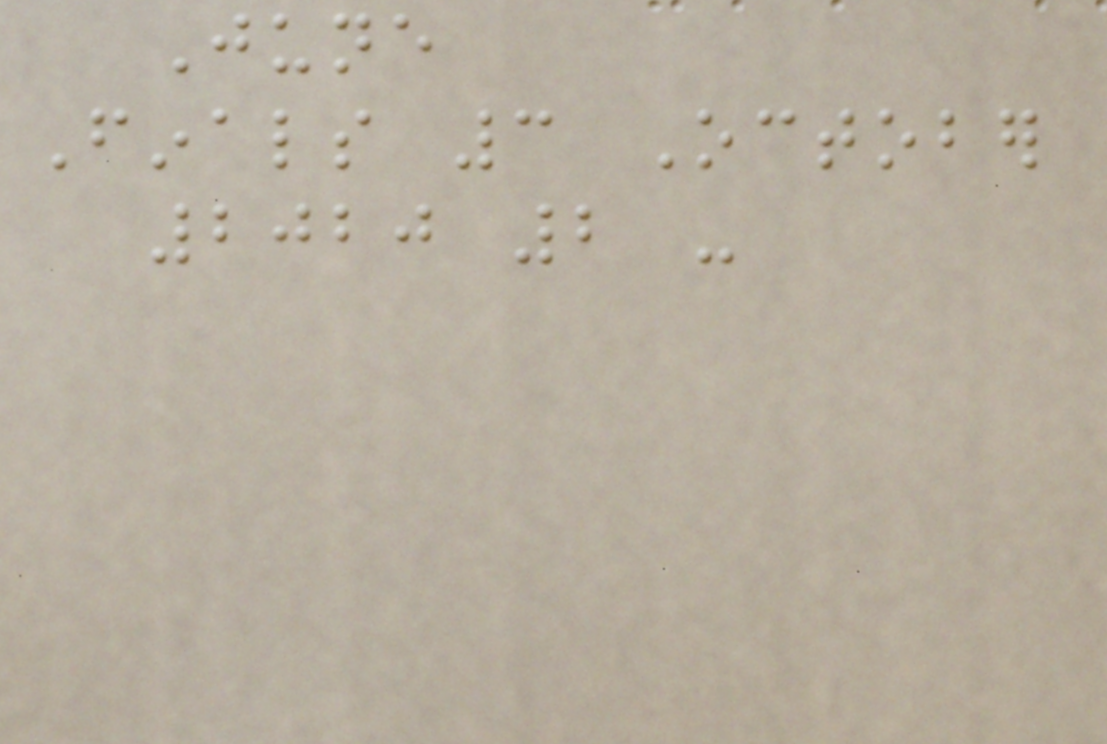June
Finals 3 October
2020 2 -
